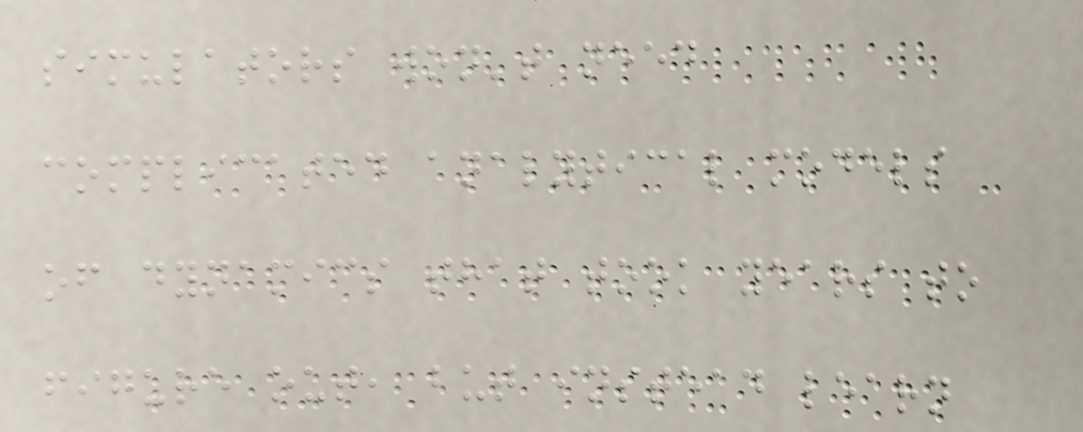simulators won't need
complicated analytical models
of dynamics that took years to
figure out, but instead learn
